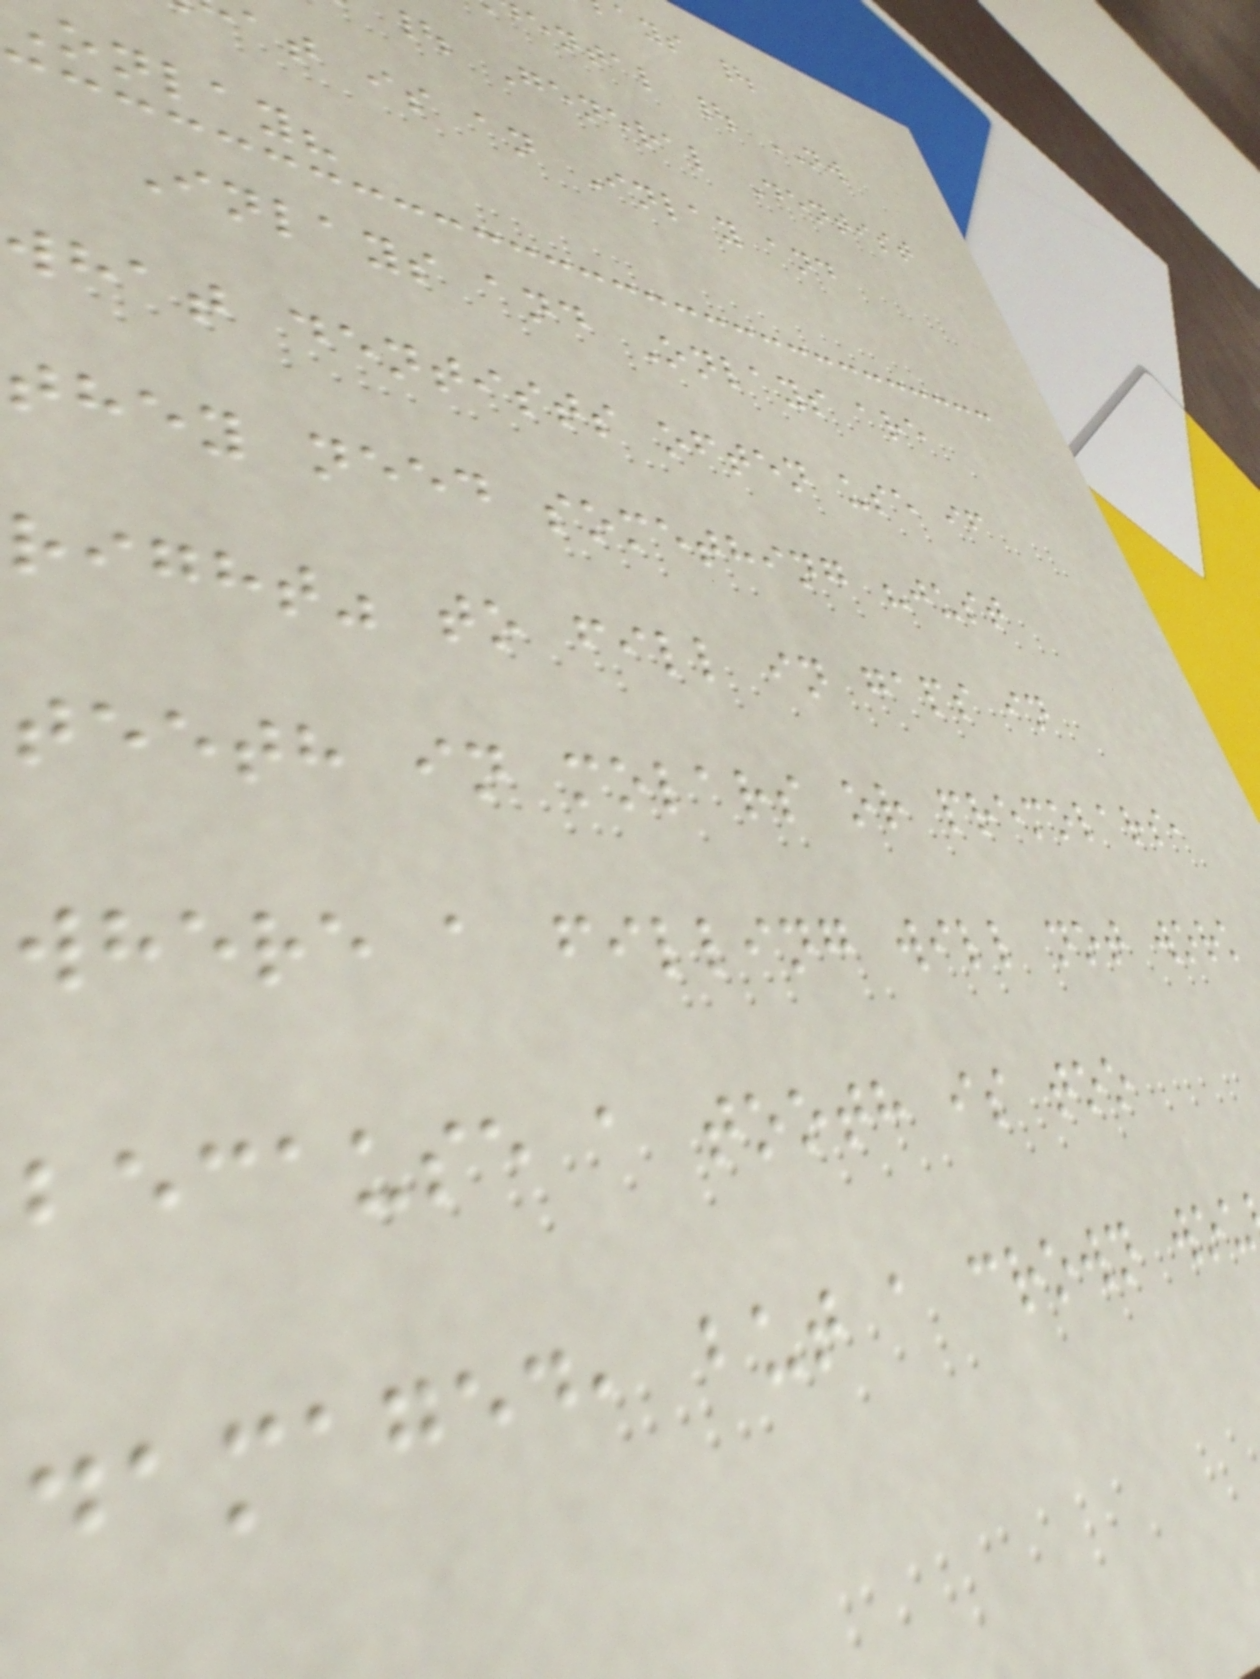ays |
ental | NW
| General Dentist
at is an Inlay and
onlay?
Inlays and Onlays are
what dentists often use if
they need something "just
right" to fill in gaps in
teeth in molars or premolars,
where a filling will not work
because a tooth is too
damaged, but a crown wou
